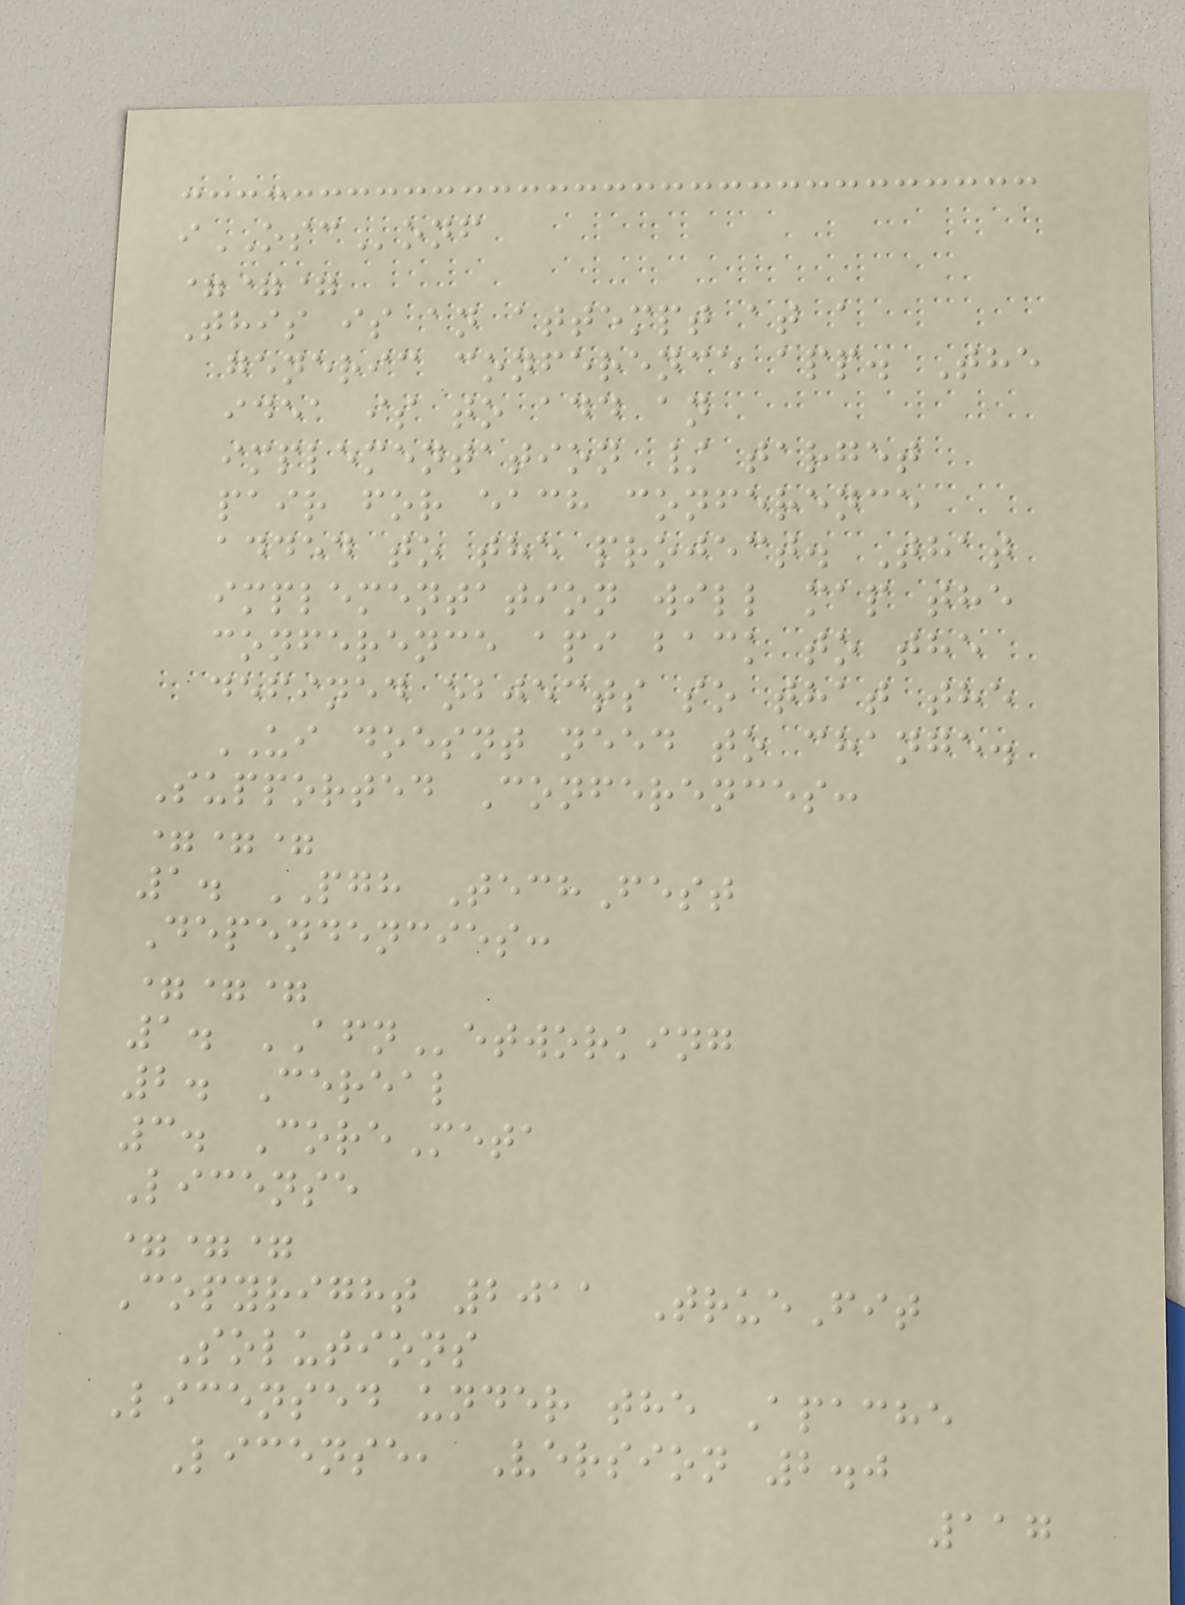iOSConf
===
This is an attempt at a
generic conference app. The
idea is to add an
implementation / target
pair for each conference
added to the project. That
implementation will map the
conference api back to the
defined objects so that the
UI doesnt need to change.
Supported Conferences:
===
1. PGH TechFest
Dependencies:
===
1. AFNetworking
2. Cereal
3. CoreMeta
License
===
Copyright 2011 TrueFit
Solutions
Licensed under the Apache
License, Version 2.0
117
